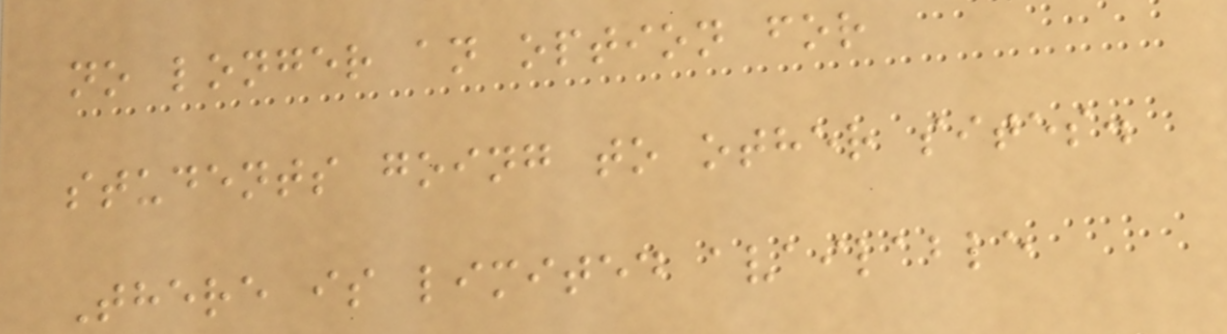no longer an option for
students going to other sites.
There is limited available
